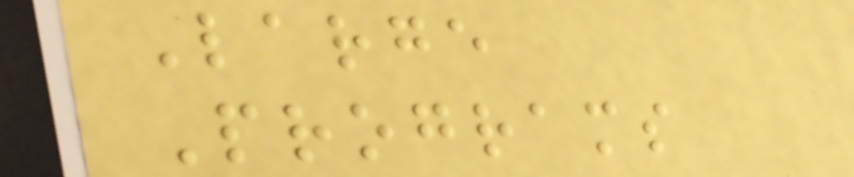Large
Programs
